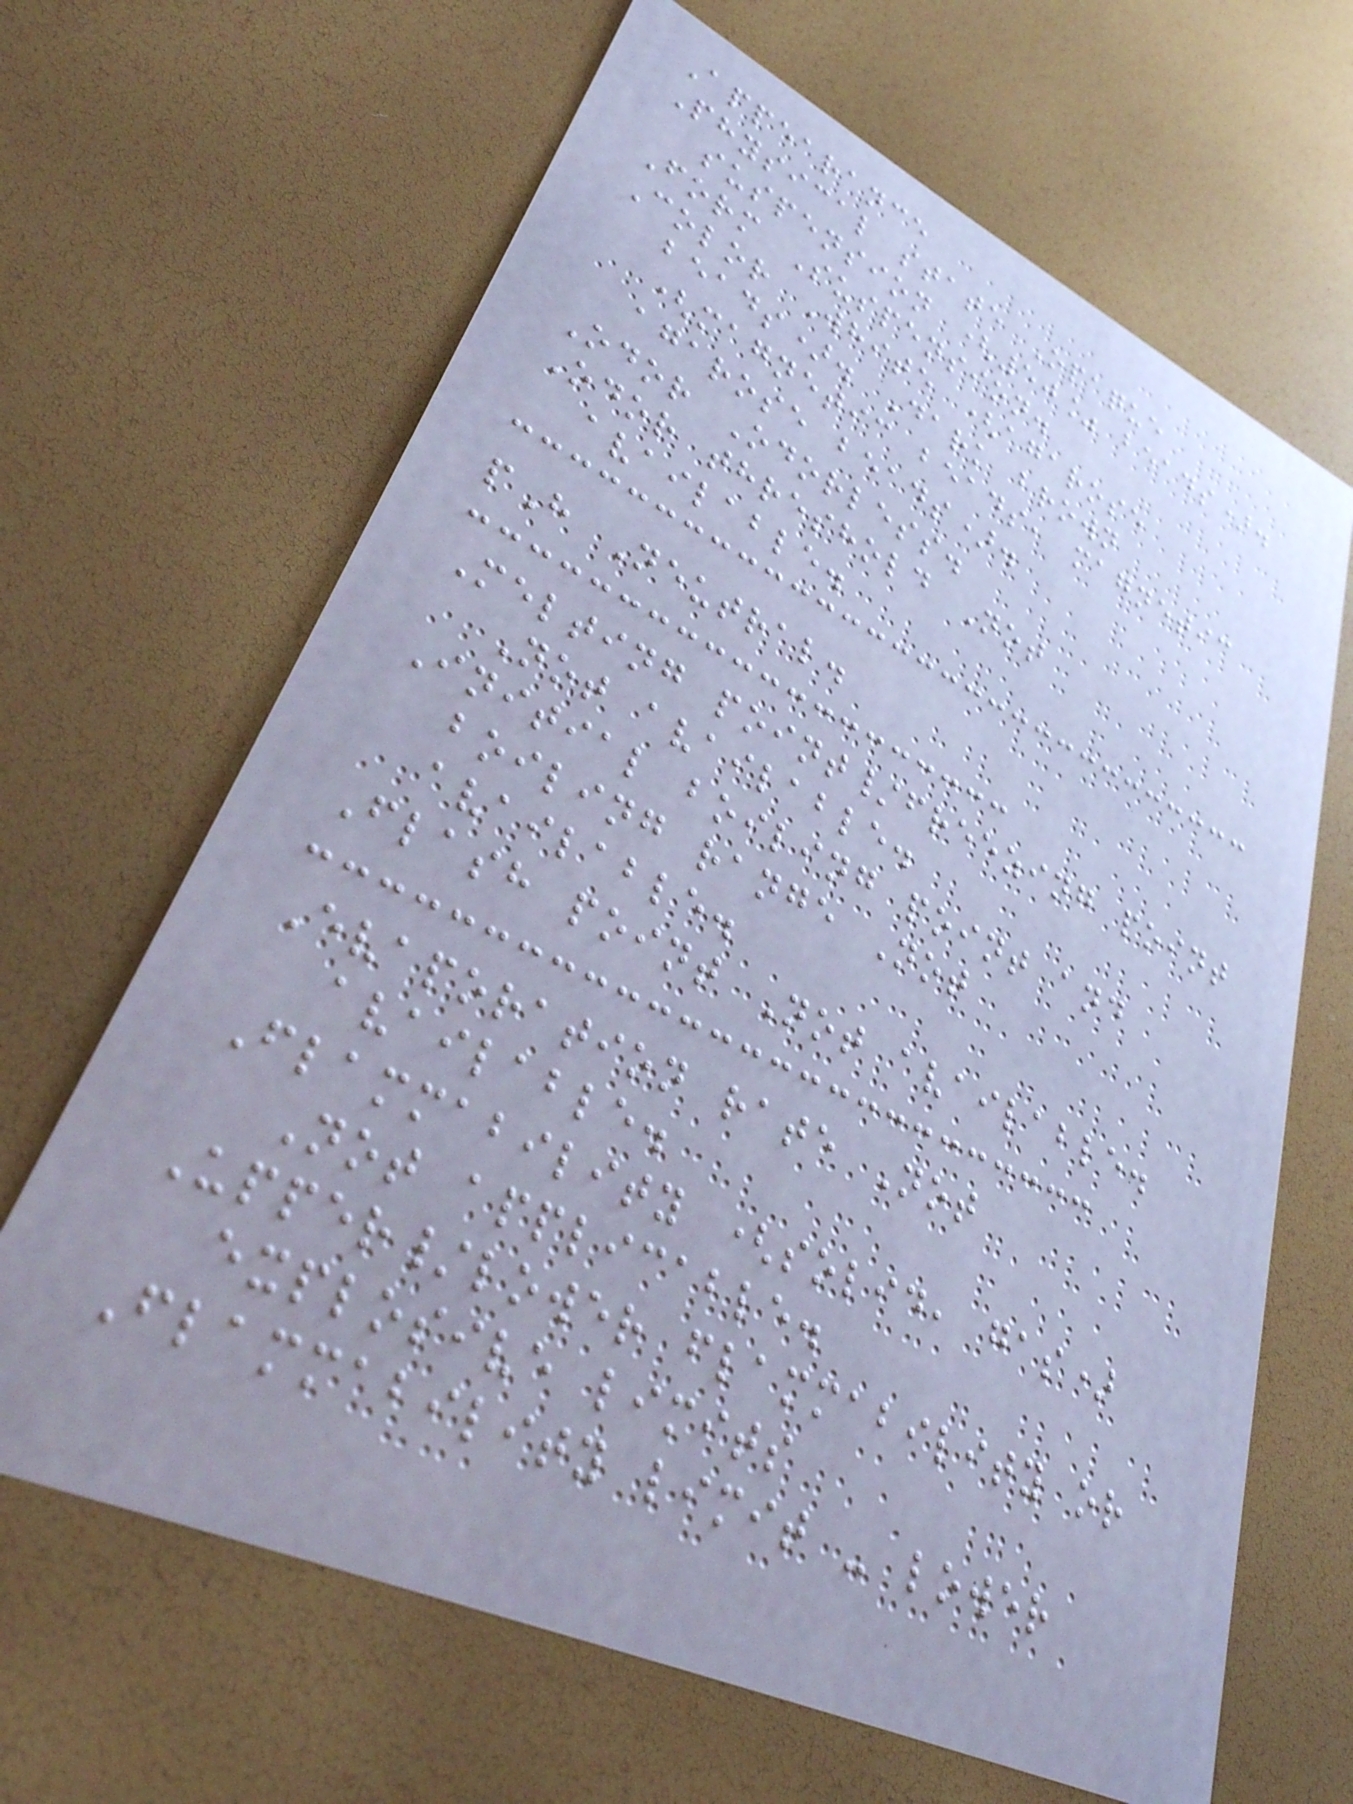Appearance
Physical state Opaque
suspension (50% beads).
Form Suspension.
Color White (agarose
beads). Dark brown
(magnetic beads, magnetic
agarose beads).
Odor Odorless.
Odor threshold Not
available.
pH Neutral.
Melting point/freezing point
Not available.
Initial boiling point and
boiling range Not
available.
Flash point Not available.
Evaporation rate Not
available.
Flammability (solid, gas)
Not applicable.
Upper/lower flammability or
explosive limits
Flammability limit - lower
